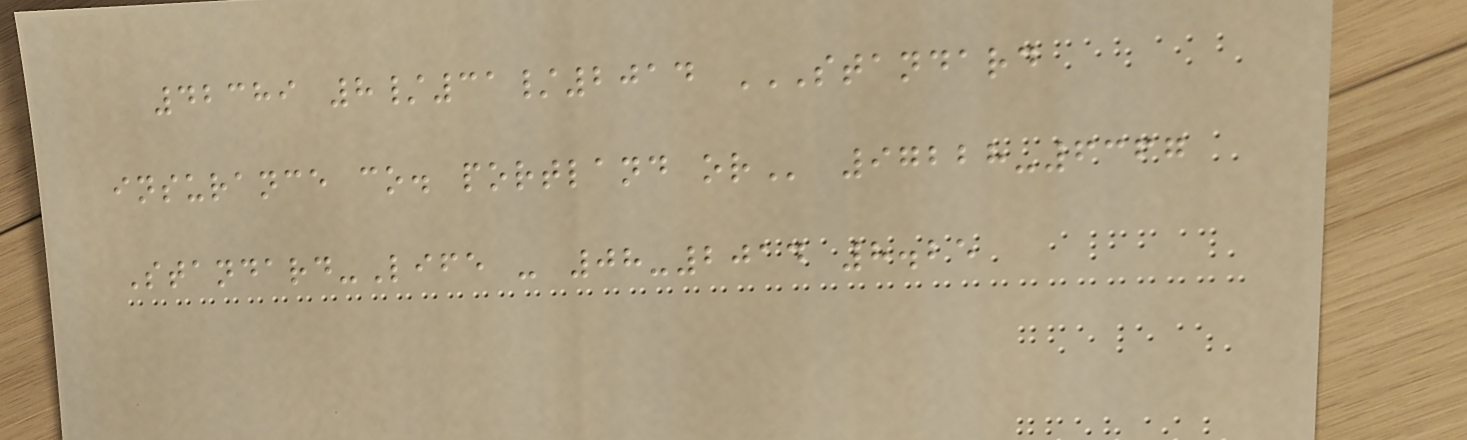42389 8/31/2014 STANDARD
INSURANCE CO. PORTLAND OR 97228-6367
Standard-Life - 08-2014 8.25
